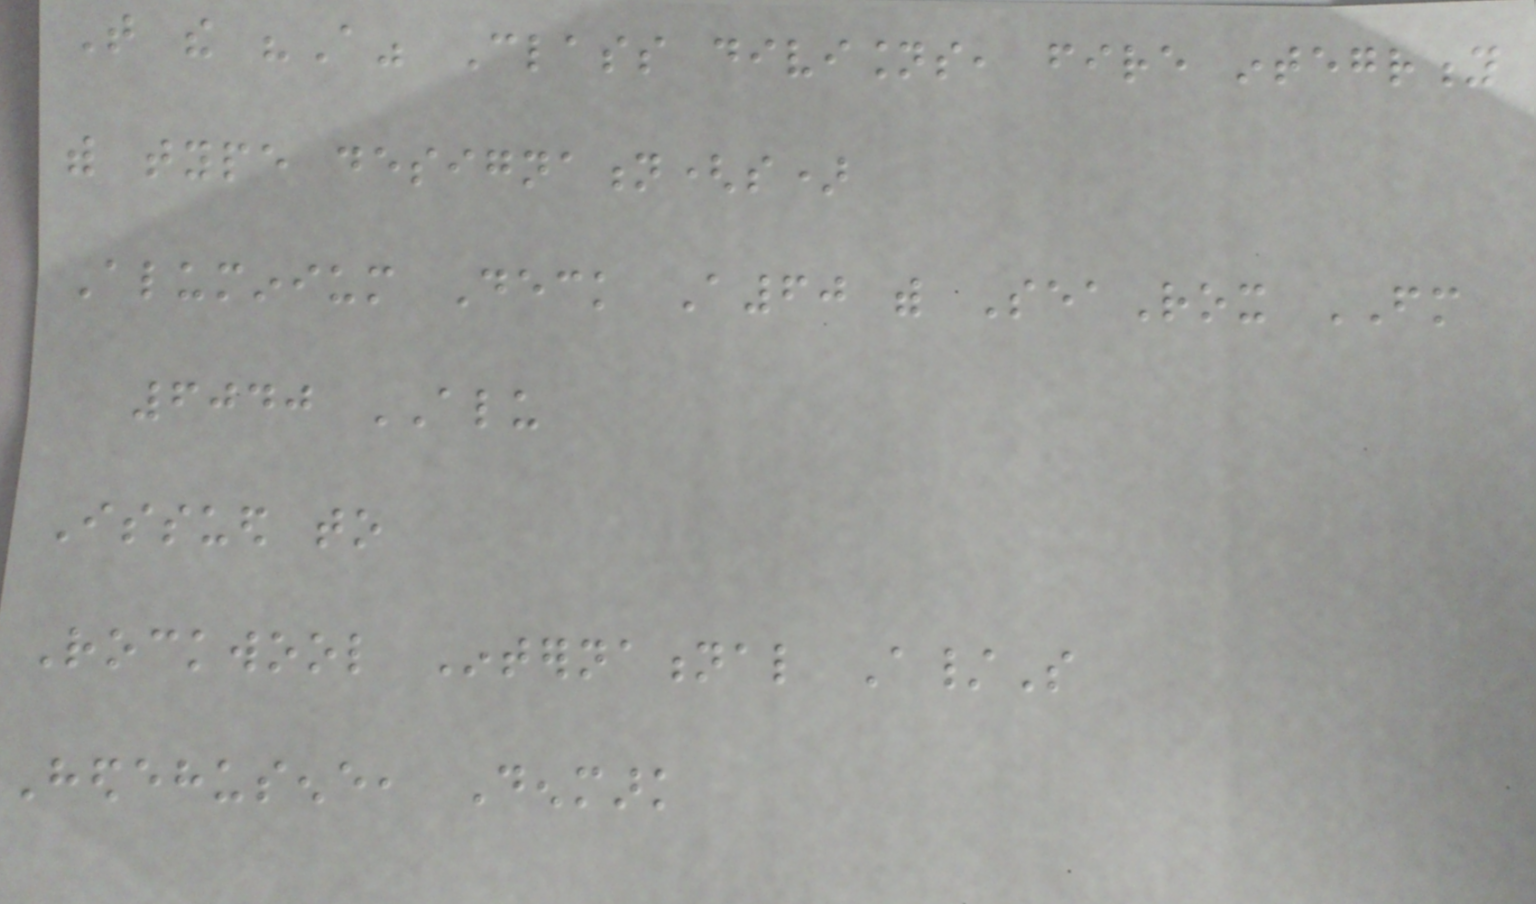That the "A" Class divisions, fire integrity
with type designation(s)
Aluminium Deck A60 with SeaRox FM
6040 ALU
Issued to
Rockwool International A/S
Hedehusene, Denmark
